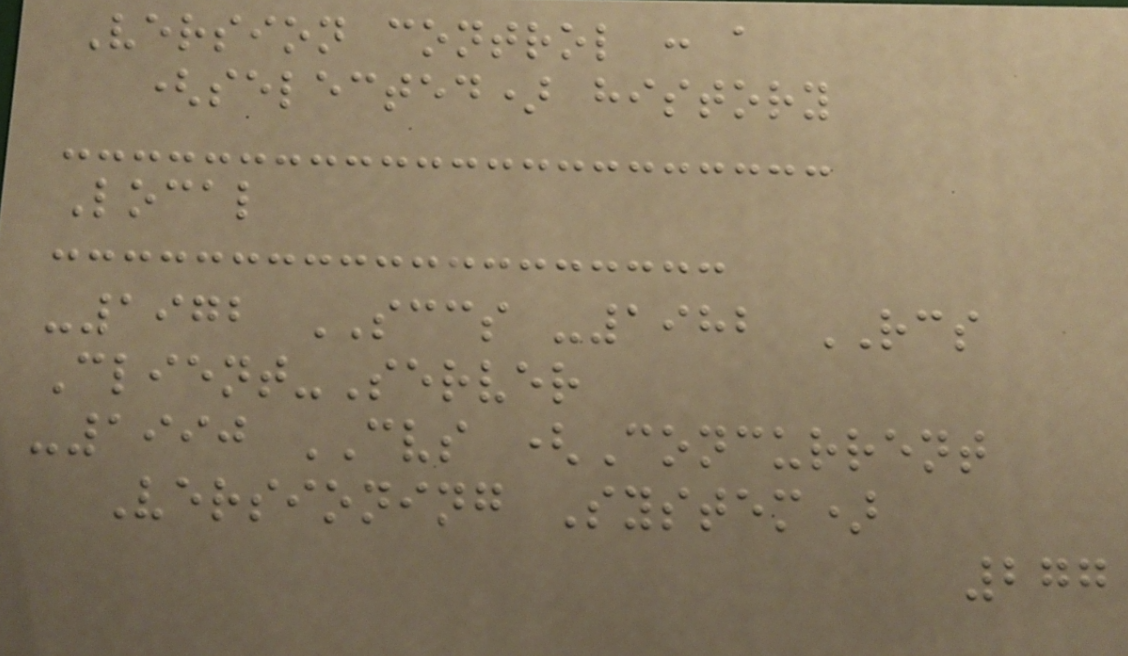Version control : a
(selected) history
Local
-1972 SCCS -1982 RCS
Client-Server
-1990 CVS (Concurrent
Versioning System)
277
